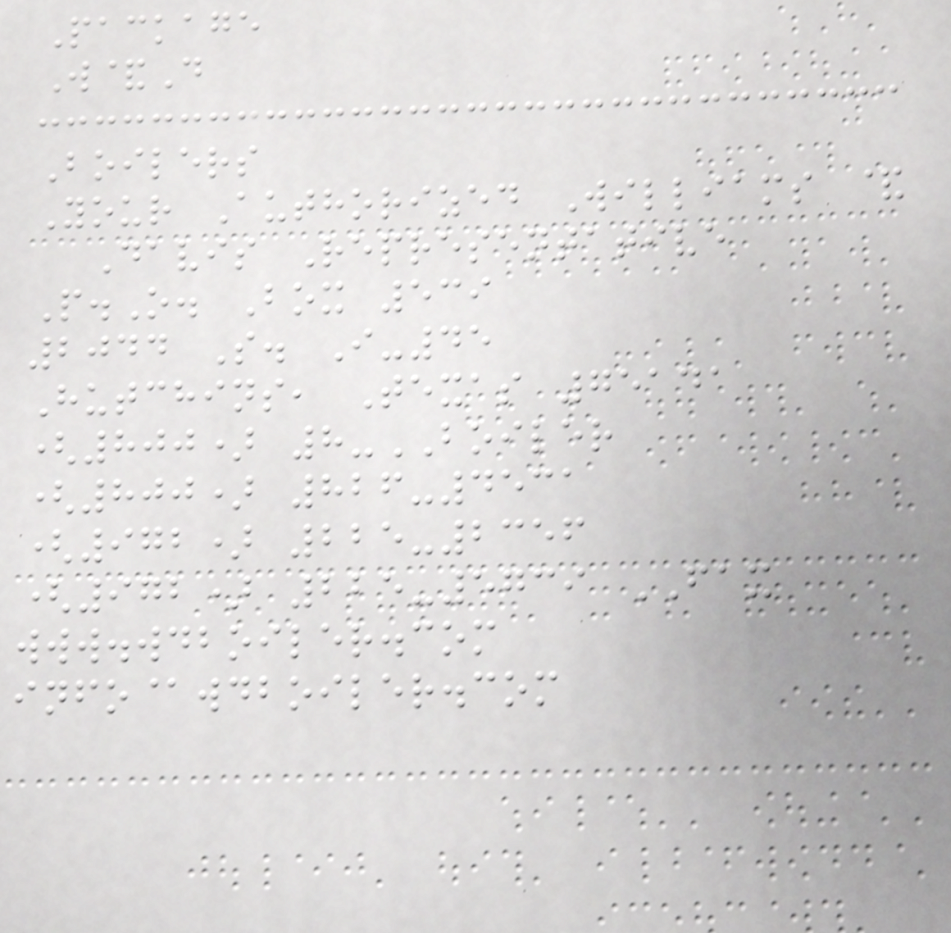Package
W&D
Boilers
Your Authorized Williams &
Davis Representative
P.O. Box 539
2044 S. I-45
Hutchins, Texas 75141
(800) 8-BOILER
(800) 826-4531
(972) 225-2356
(972) 225-5739 FAX
www.wdboiler.com
info@wdboiler.com
